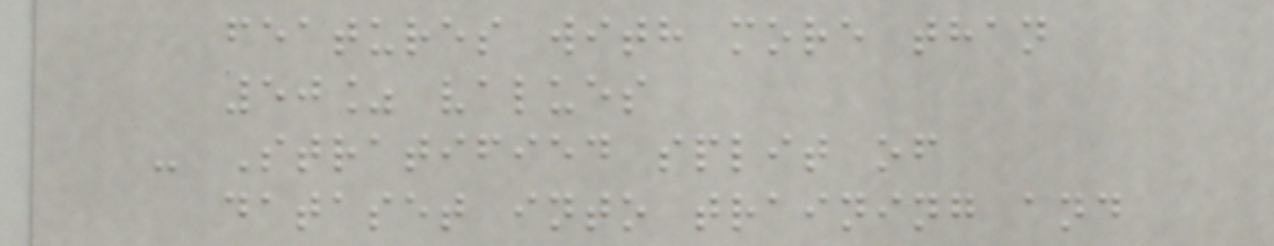features with more than
50% values
- Stratified split of
dataset into training and
